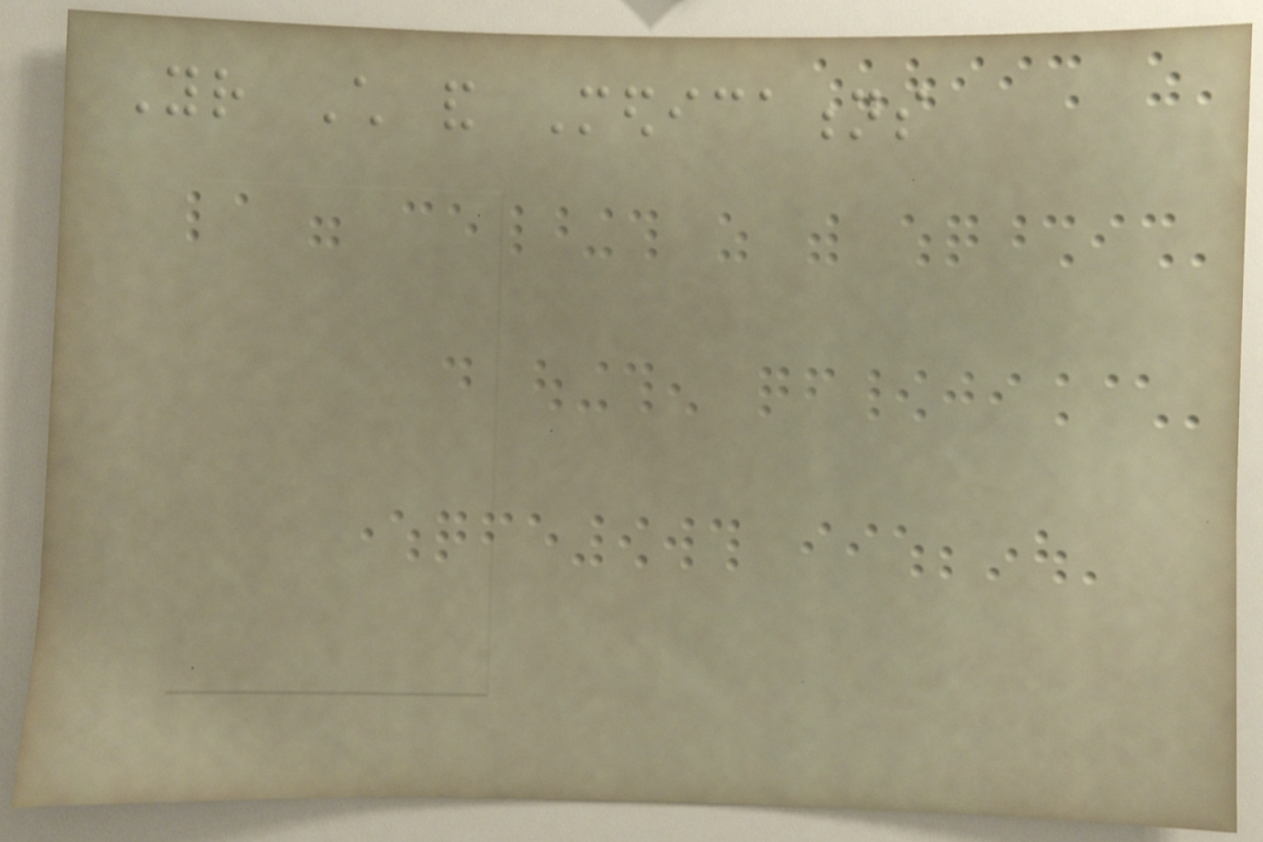Your Child and Medications
